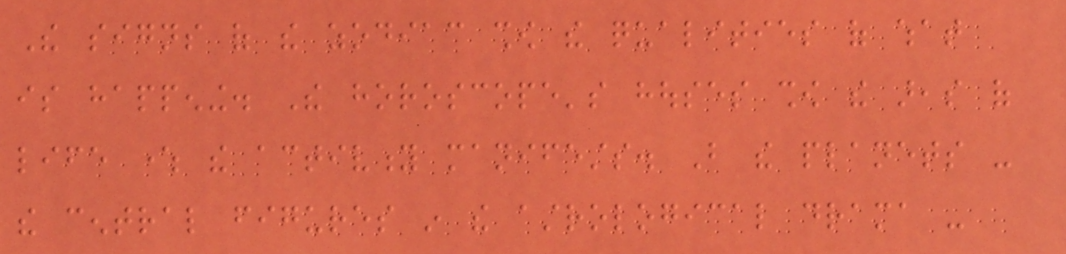The signs of the zodiac show the qualities of what
is happening. The horoscope's houses show the areas of
life where the activity manifests. But the planets -
the central figures in the astrological drama -
